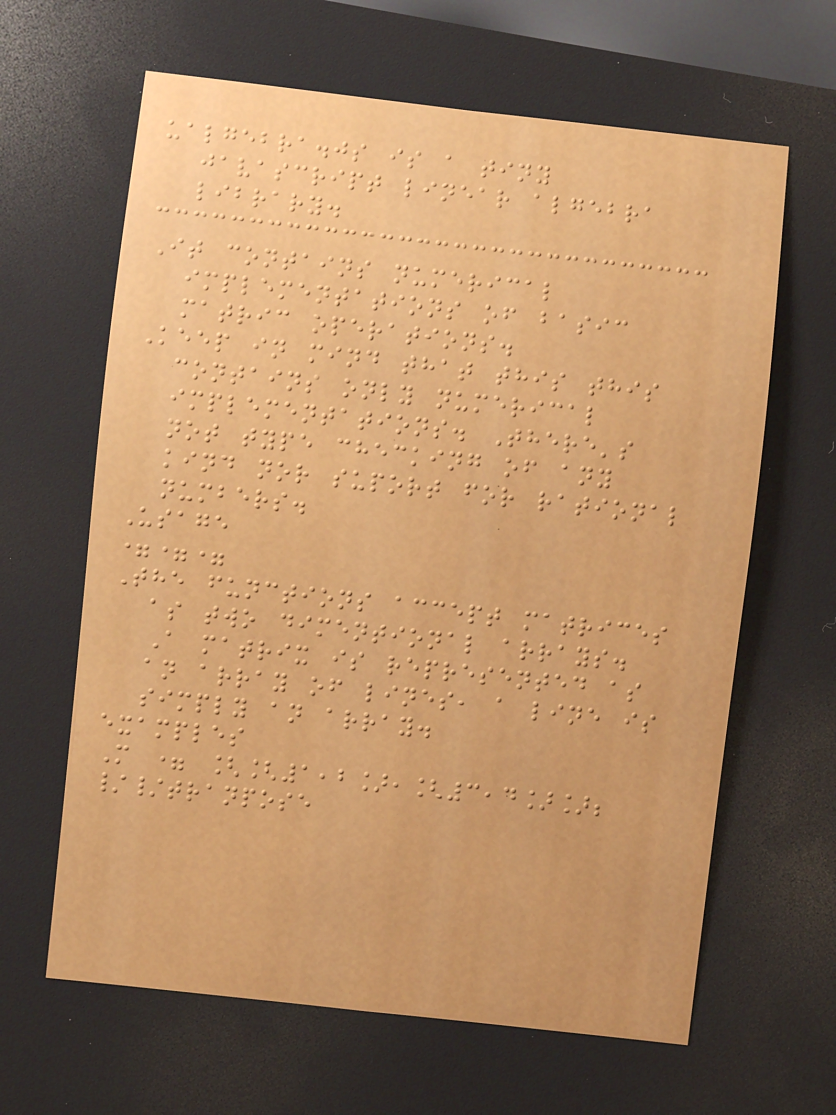ualgebra.js is a tiny
javascript linear algebra
library.
It contains numerical
implementations of basic
matric operations.
Keep in mind that this this
contains only numerical
implementations. There's
not type checking of any
kind nor suport for rational
numbers.
Usage
===
The functions accept matrices
as two dimentional arrays.
A matrix is represented as
an array of lines, a line is
simply an array.
examples
M = [[1,2],[3,4]];
//tranpose
